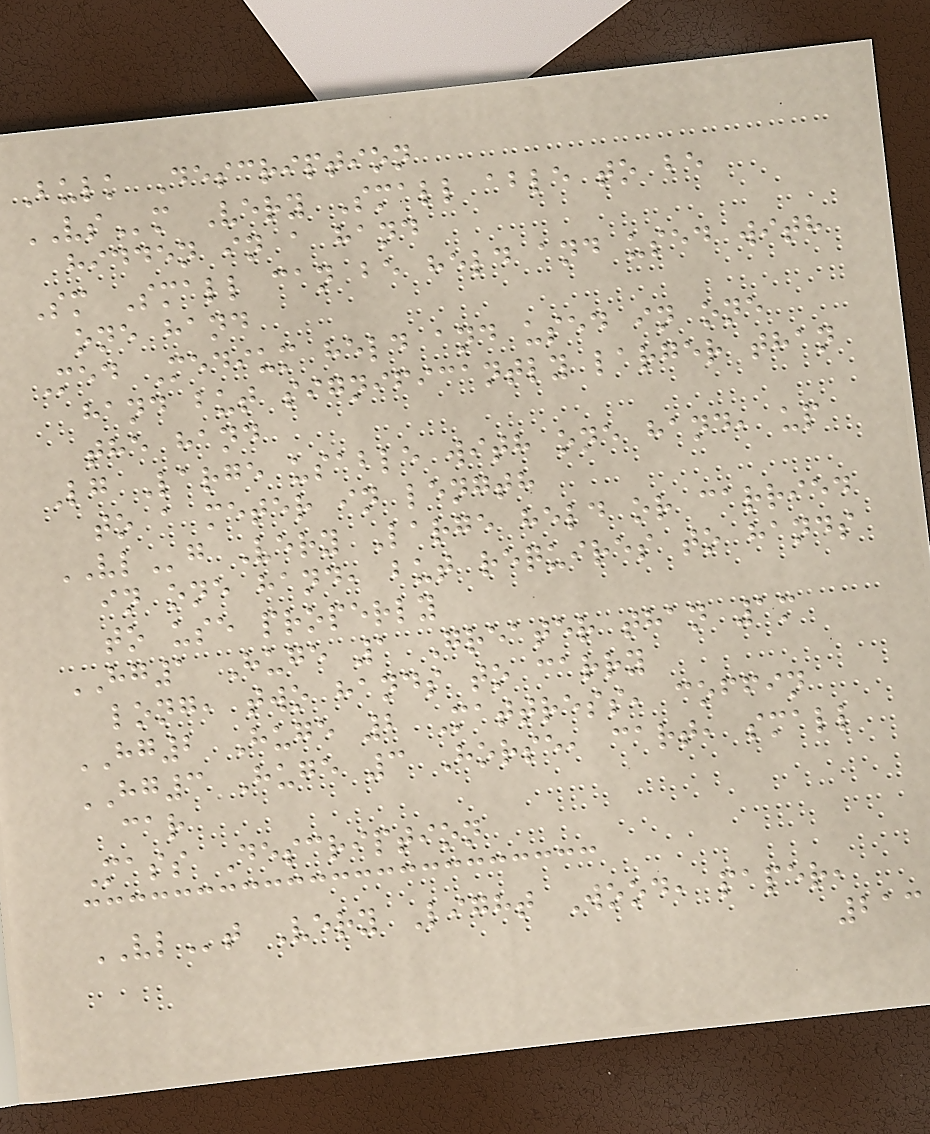Bulk Description
VSm Very Small able to be
hidden in a hand
Sm Small can be held and used with
one hand
Med Medium held and used in one
hand but significantly larger than
the hand
Lg Large usable with one hand, up
to a meter in length
VLg Very Large held or carried
in one hand, but requires to hands
to use properly
HG1 Huge 1 Greater than 1m
long, two hands to carry
HG2 Huge 2 Mattress, coffin
HG3 Huge 3 Horse, cart, small
car
Mass Description
VLt Very Light Wood, paper,
213
